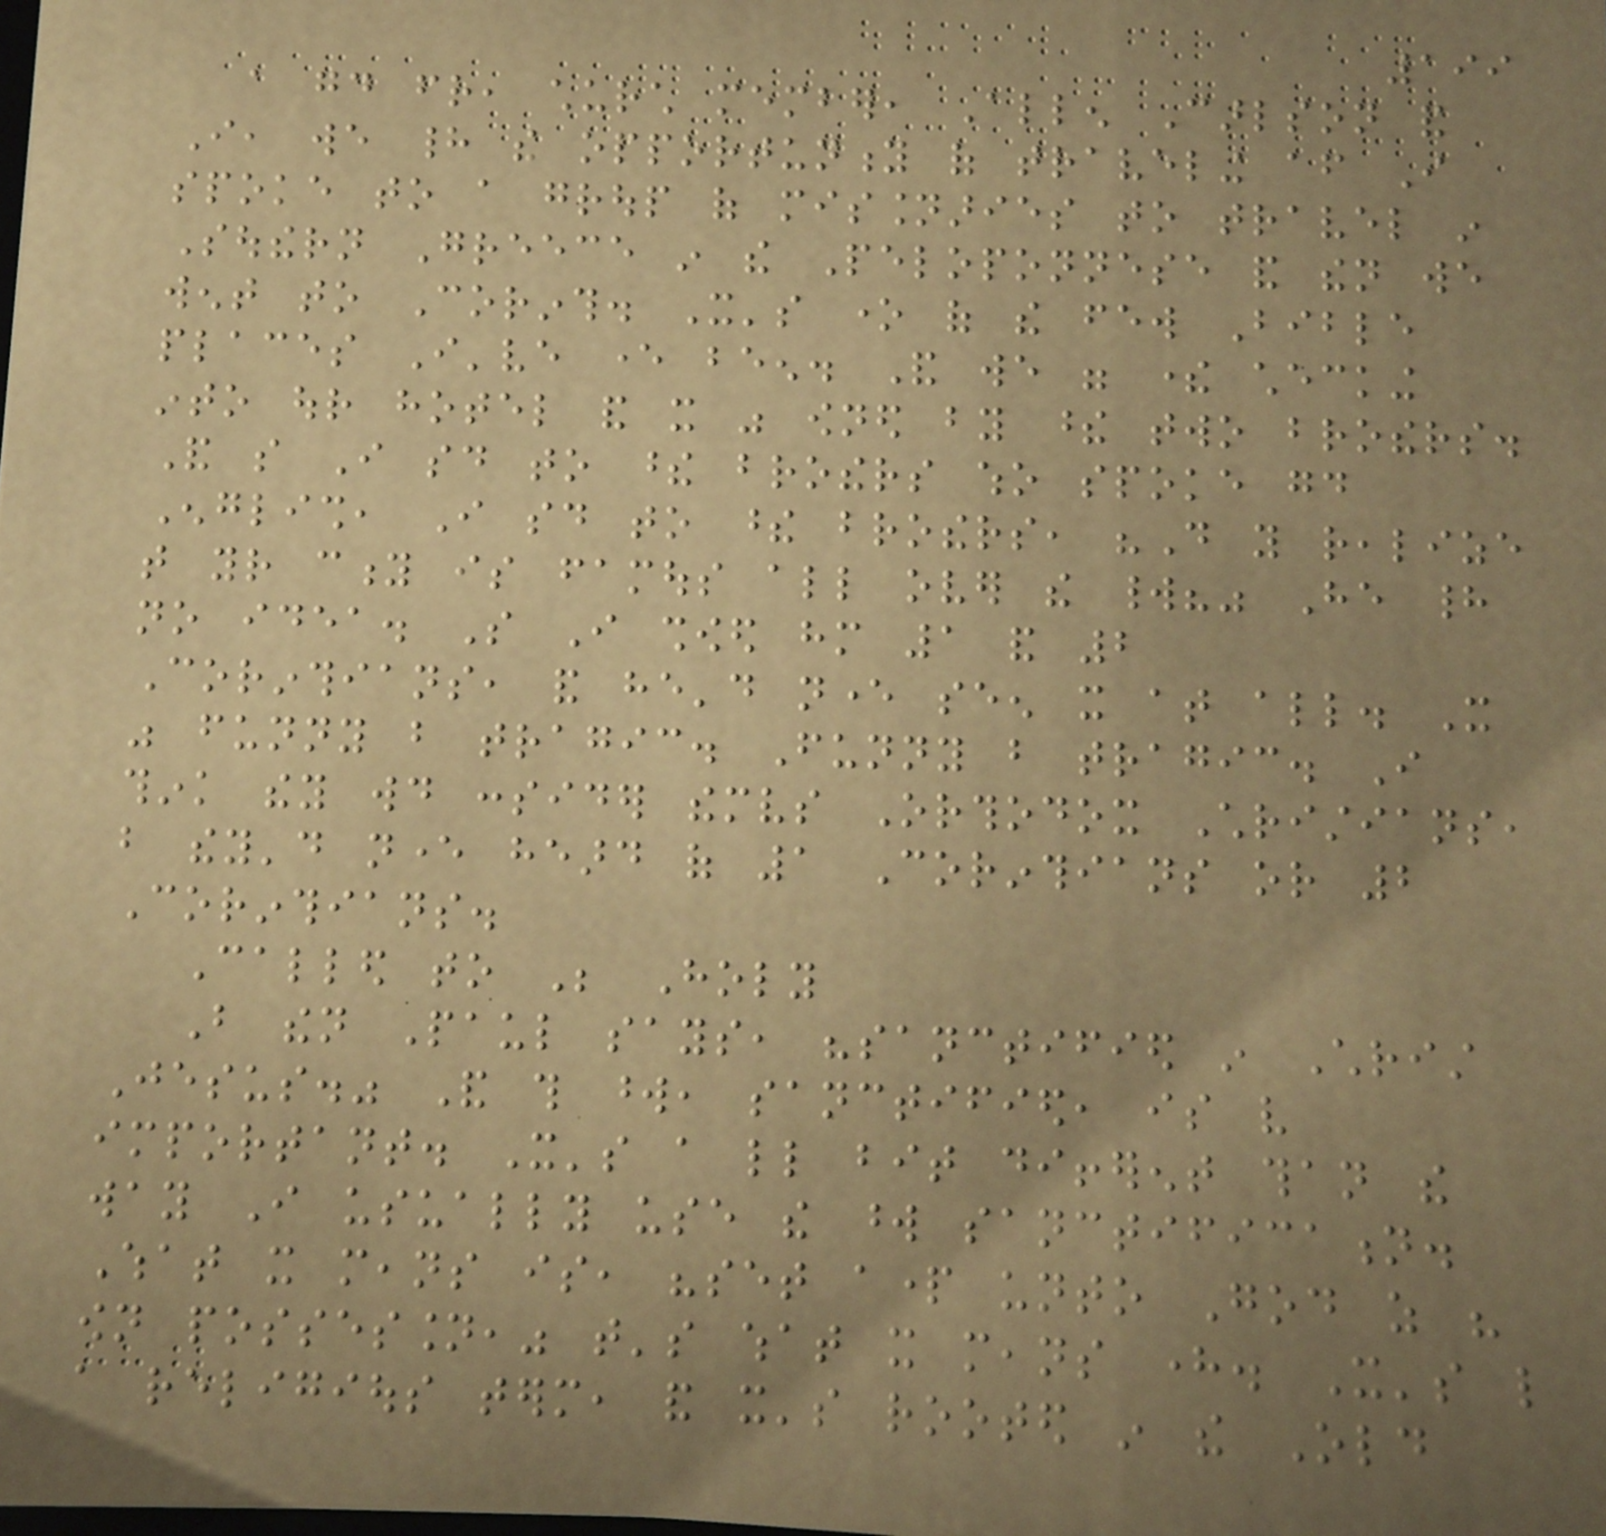199
a good friend, church member, Allen Carlson and
I, we had the opportunity of traveling after I
spoke to a group of missionaries to travel in
Southern Greece in the Peloponnese and then we
went to Corinth. It's one of the few Bible
places I've ever been. And we were there checking
into our hotel and it was owned by these two brothers.
And so I said to these brothers who spoke good
English, I said to these brothers, "Do you realize
that your city is famous all over the world?" He had
no idea. So I showed him 1 and 2
Corinthians, and he'd never seen it at all. It
was funny but tragic. Funny but tragic. I
think they would consider themselves Orthodox Christians,
but they'd never heard of 1 Corinthians or 2
Corinthians.
Called to Be Holy
But then Paul says, "sanctified in Christ
Jesus." And this word, sanctified, is very
important. It's a little bit different than the
way I usually use the word sanctification.
What it means is, "set apart unto God as his
own possession," that's what it means here. It's like
a religious term, and it's rooted in the Old
